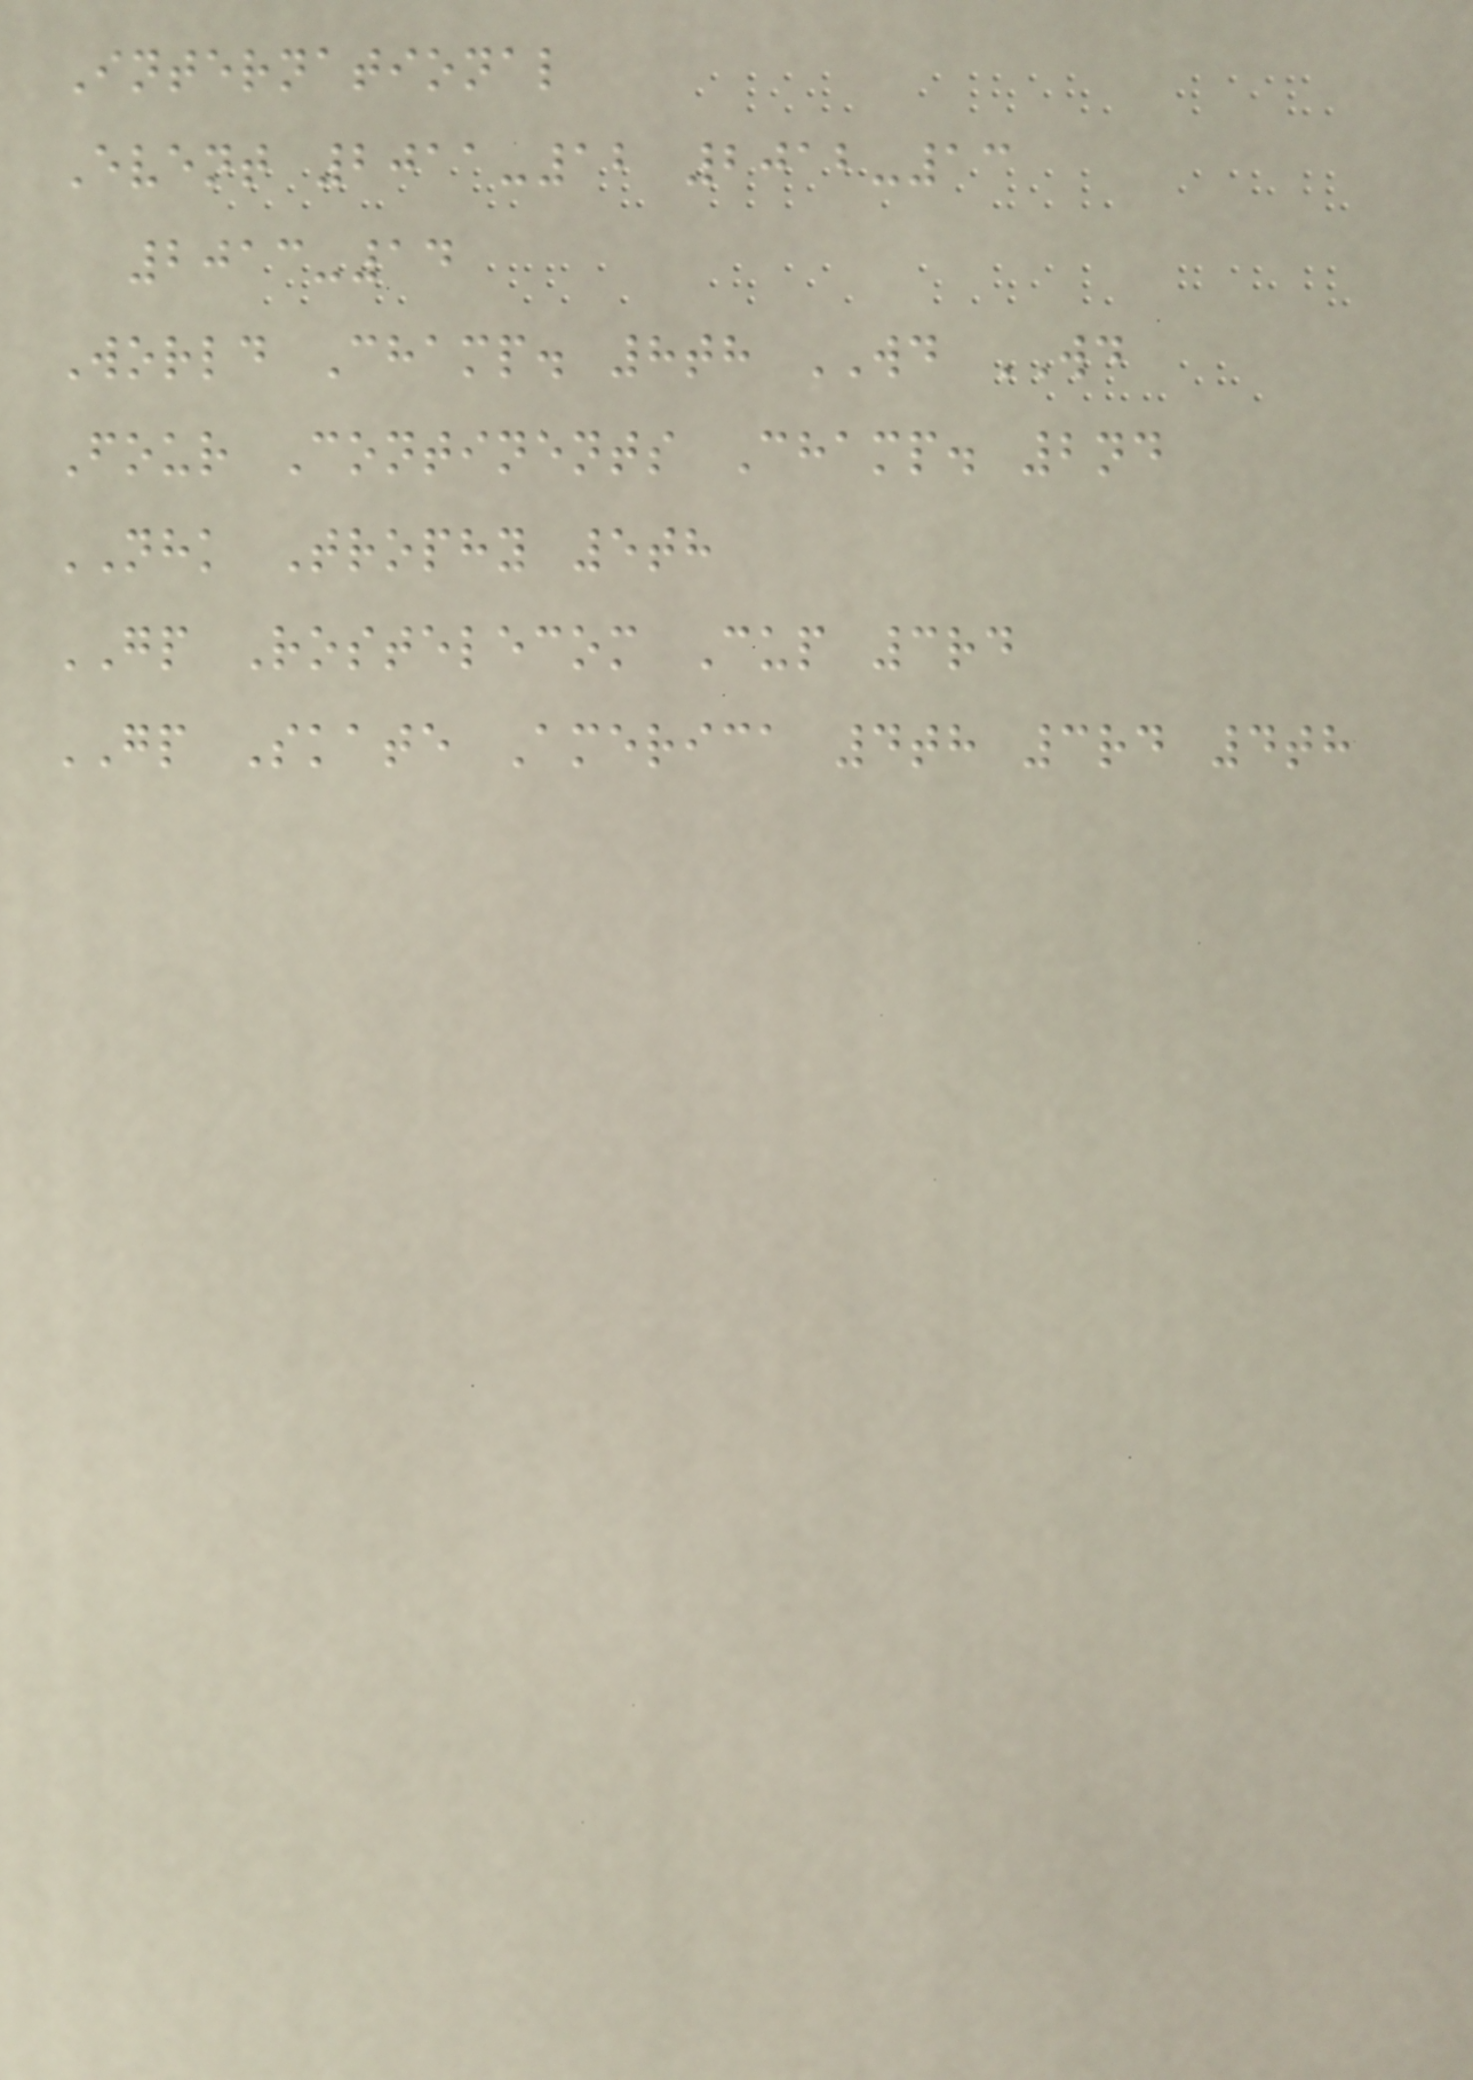International
Event 2011-12 2012-13
2013-14
World Champ. 8th WD WD
Four Continents Champ. 2nd
NHK Trophy 5th
GP Rostelecom Cup 3rd
GP Skate America 4th 3rd 4th
